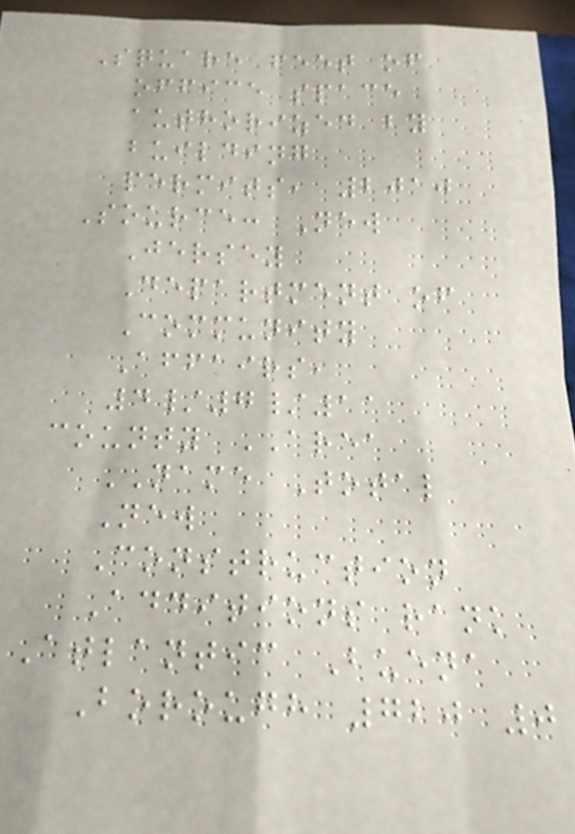Square feet of
office space
authorized by
building
permits, 2010
Source: New
Jersey
Department of
Community
Affairs,
4/7/11
county AREA
NAME Total
New
Construction
Additions rank
Atlantic Buena
Borough 720 0
